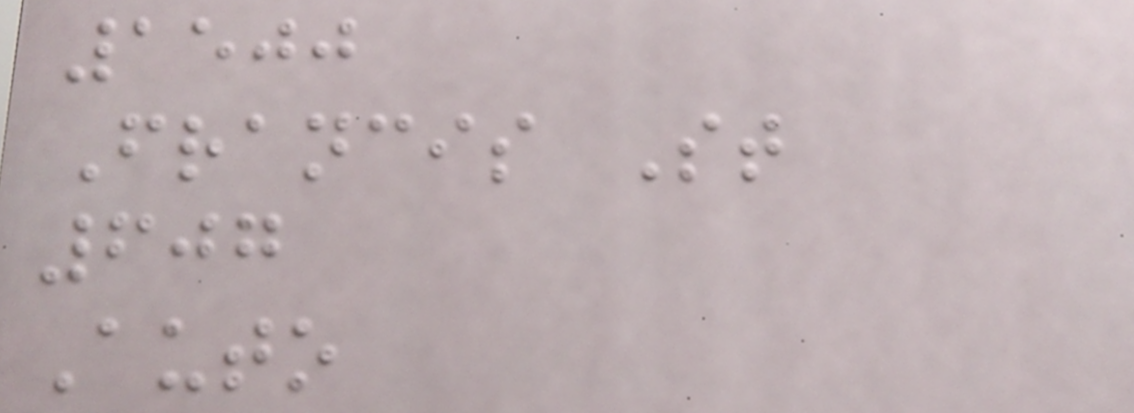1500
Francis St
607
Auto
